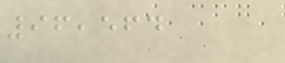96,564
